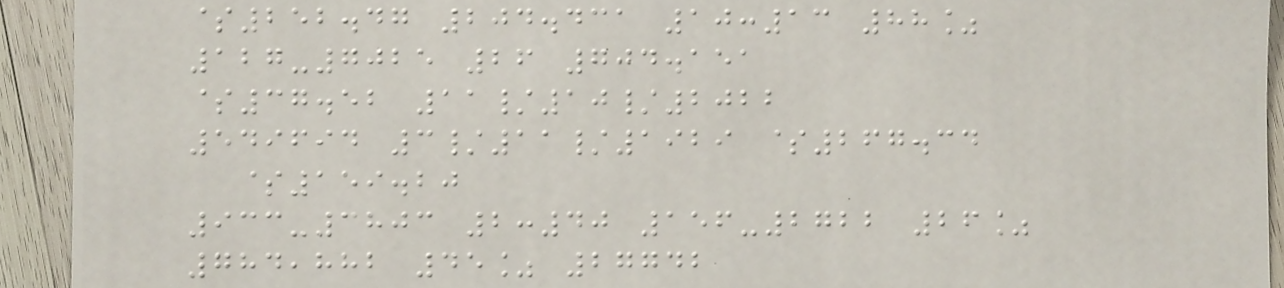$252.47 204.431 10:13 88%
127-7025 26 704.151
$37.52 11/10/2022
549694 3/11/1929 $267.34
$159.20
933-3803 2:40 156-2722 26%
784,882 45% 27742
